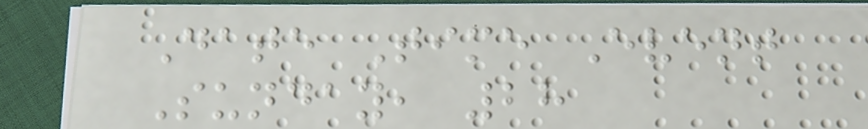Date Time Event
Sunday, 28
